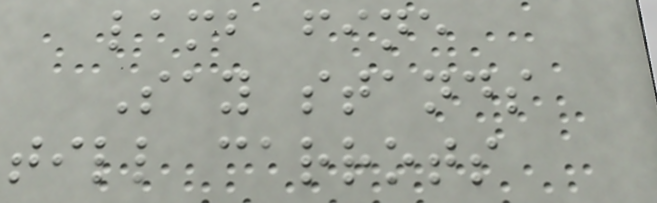lamb fine
Say stands
till carrots
